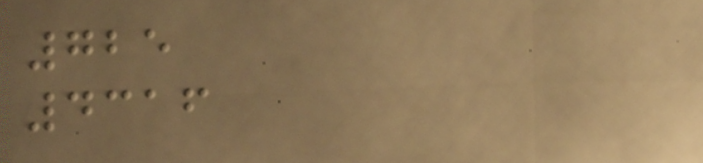725
4316
